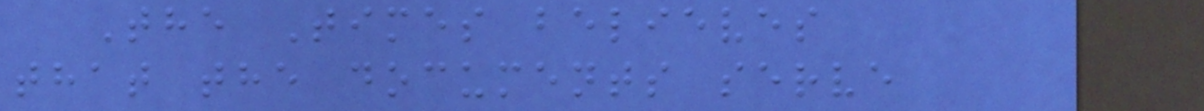The Times believes
that the documents serve
